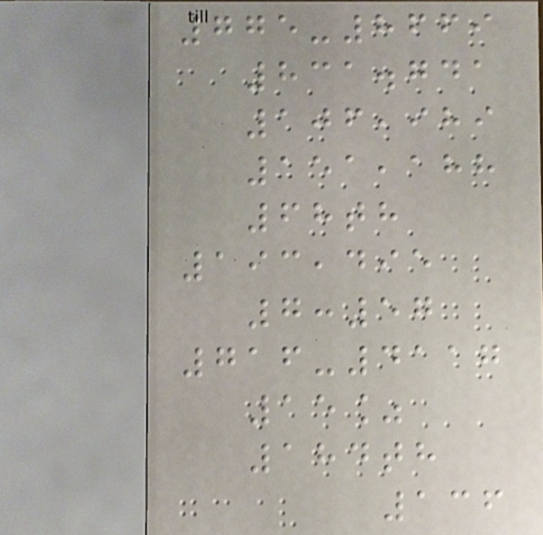775-8669
831.741
106,989
151,188
68th
193,495
7:57
716-4117
15%
184th
136
